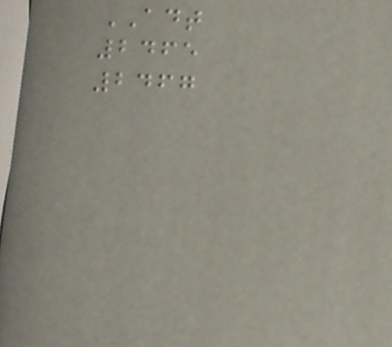ADT
2465
2467
